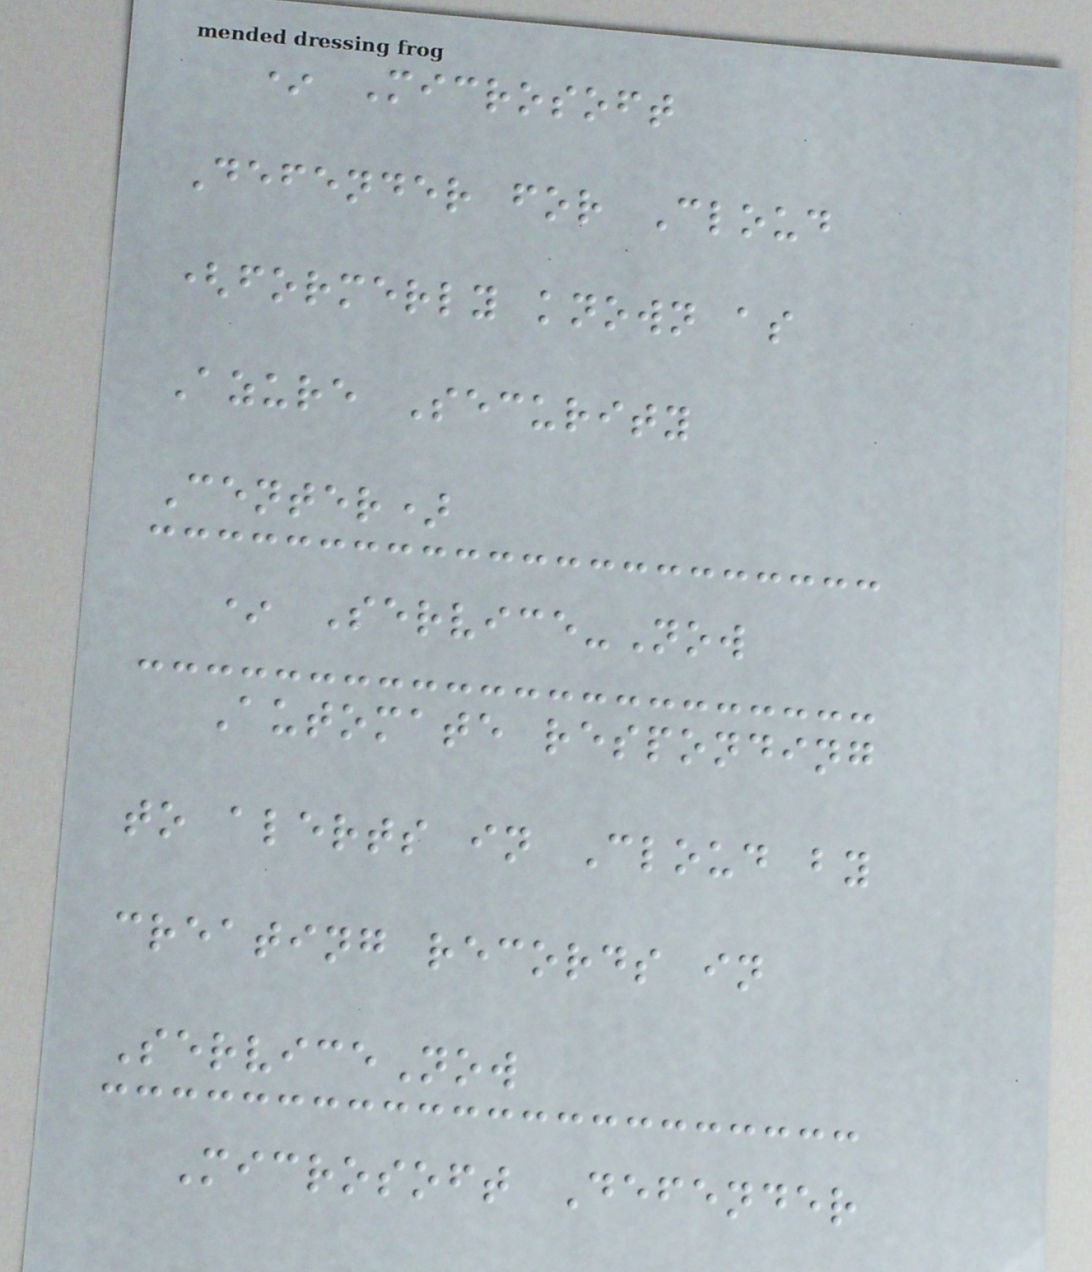* Microsoft
Defender for Cloud
(formerly known as
Azure Security
Center)
* Service-Now
Automate responding
to alerts in Cloud by
creating records in
ServiceNow
Microsoft Defender
